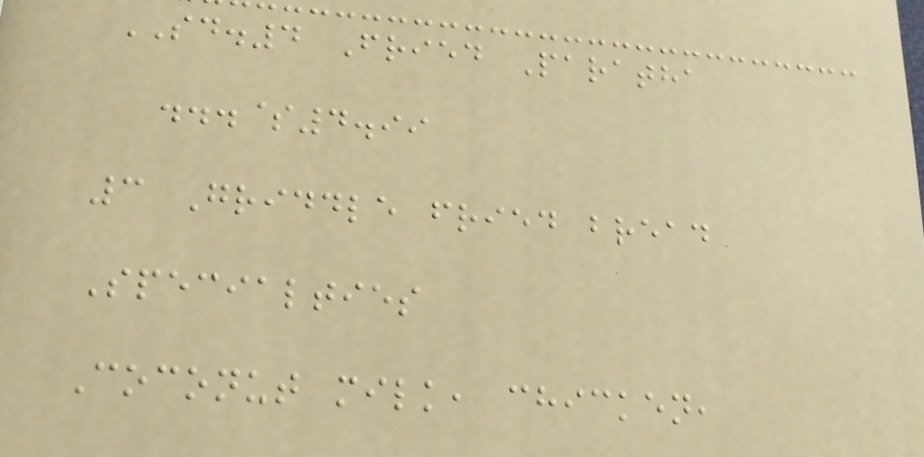SD.4 Fried Paratha
...$4.99
3 Griddle fried bread
Specialties
Coconut milk, chicken,
